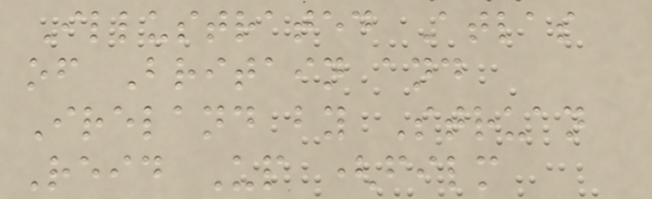Illustrated Atlas
of Britain and
Ireland by Struan
Reid Up (film
